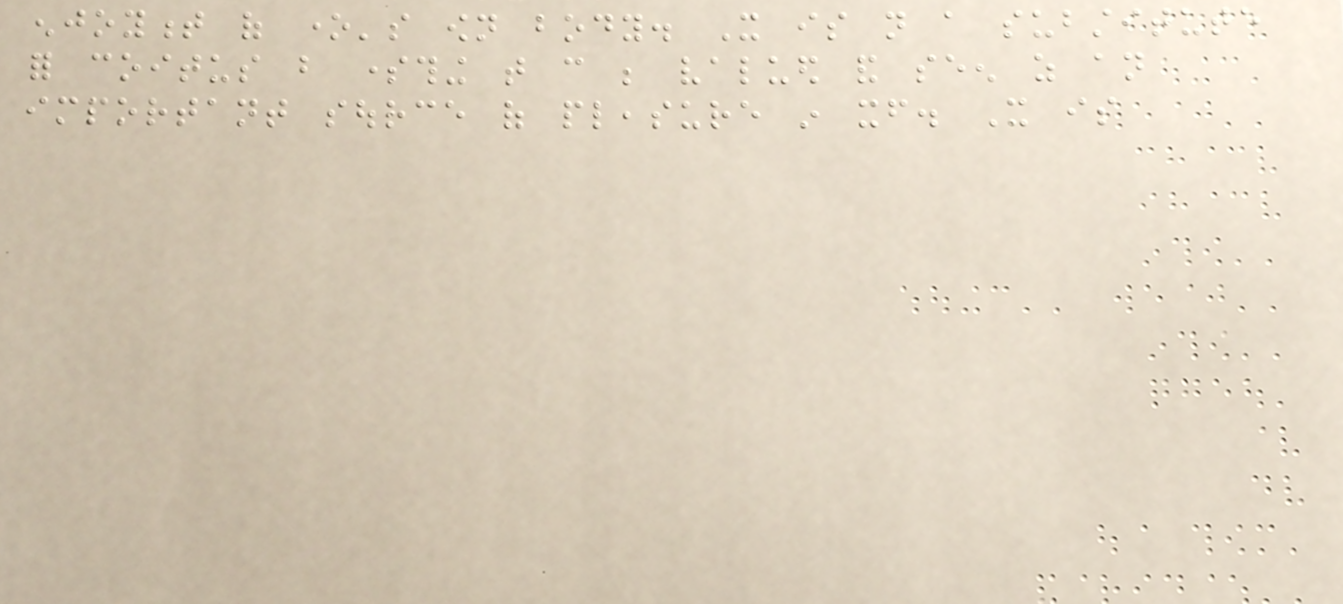enjoyment of one's own body. It is not a substitute
for coitus but something that can be valued and seen as an
important source of pleasure in itself. It is
